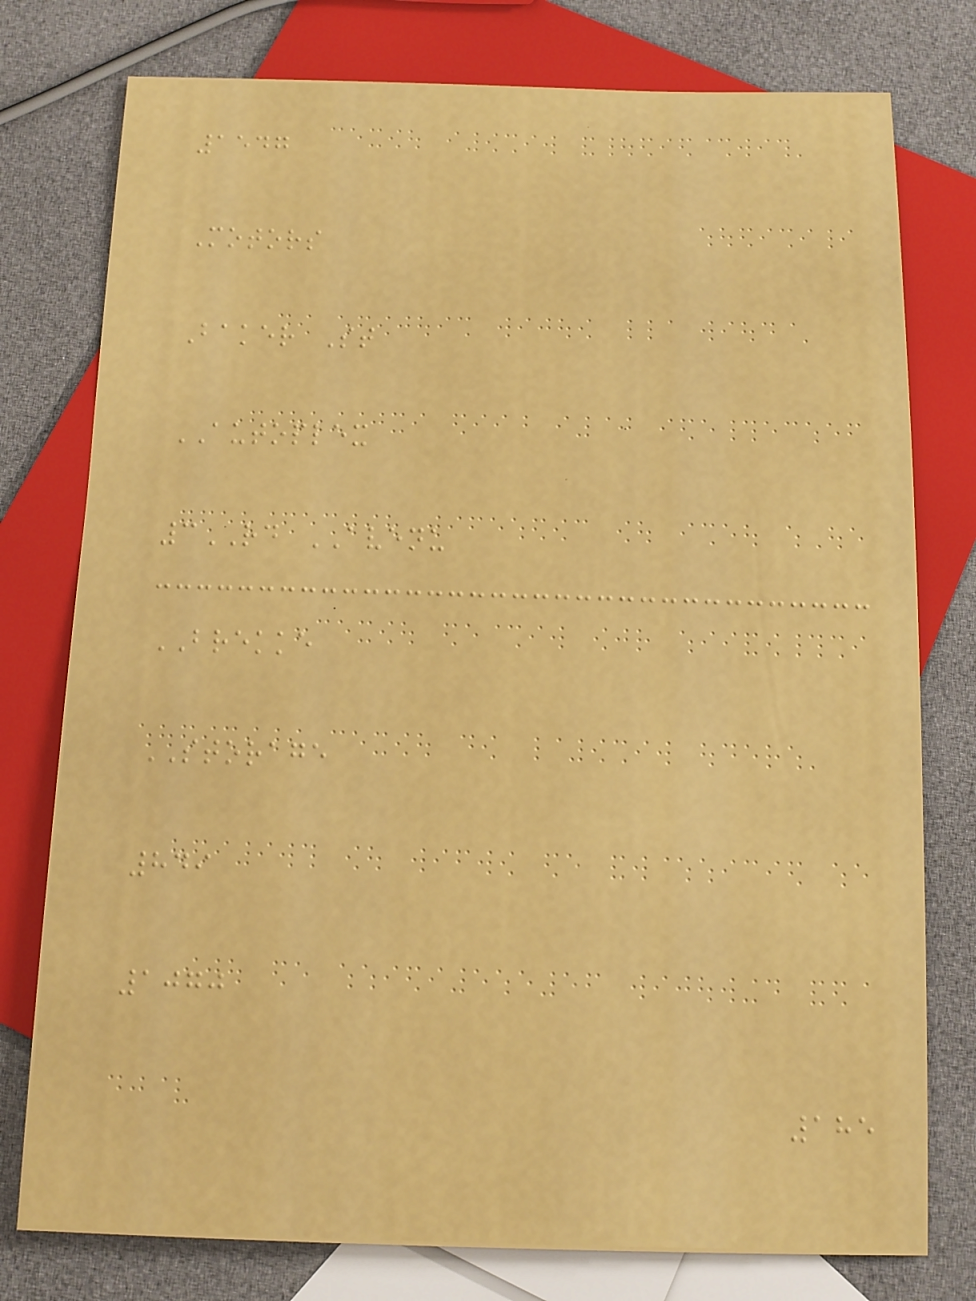1547
Motors
Baker St
AUTOPLEX
3RD AVENU
BREKKE
STORAGE
849
1070
185
